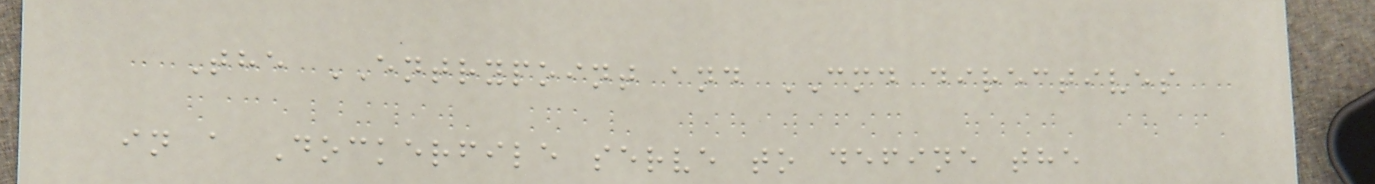The ENTRYPOINT and CMD directives
in a Dockerfile serve to define the
